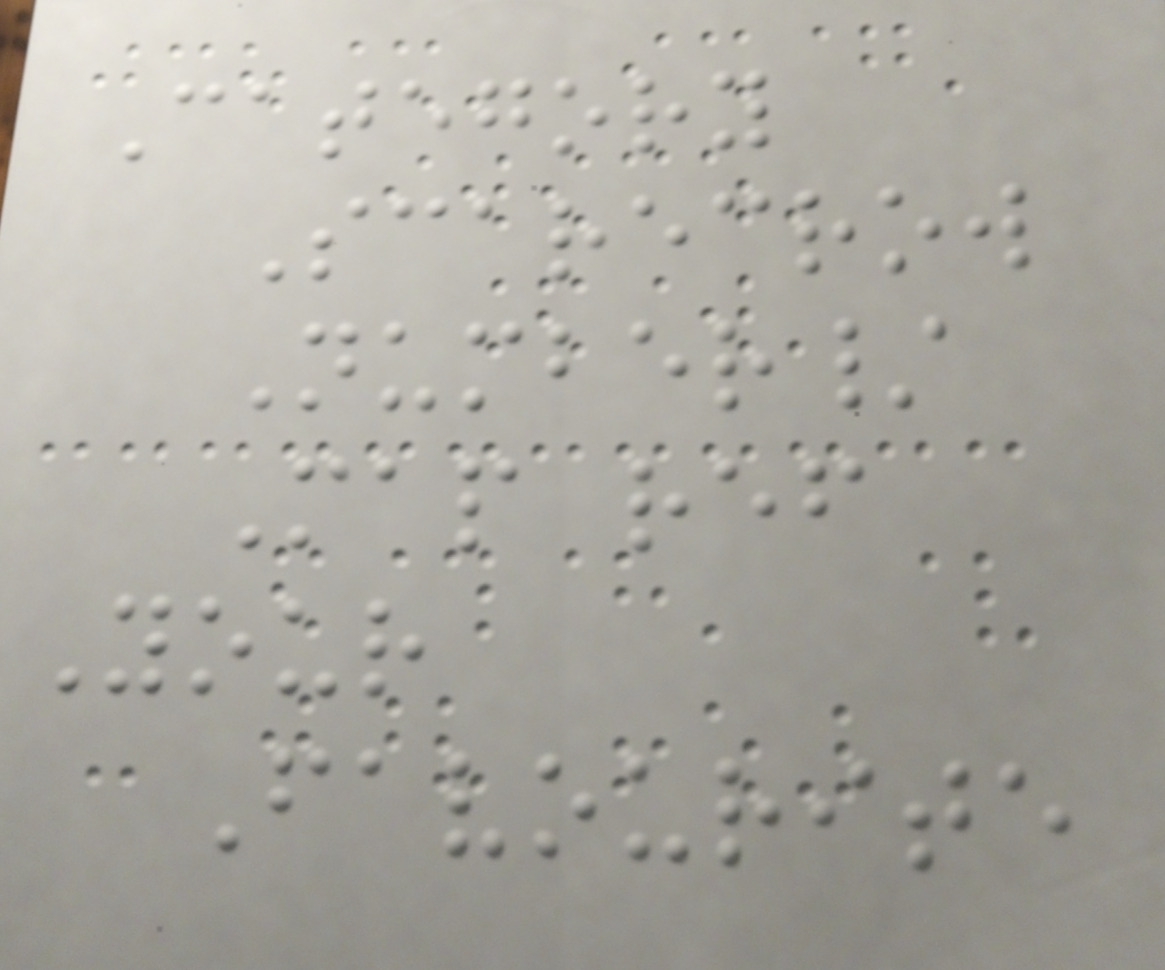Category
Scarecrow
Number/
Map ref
Your
Favourite
